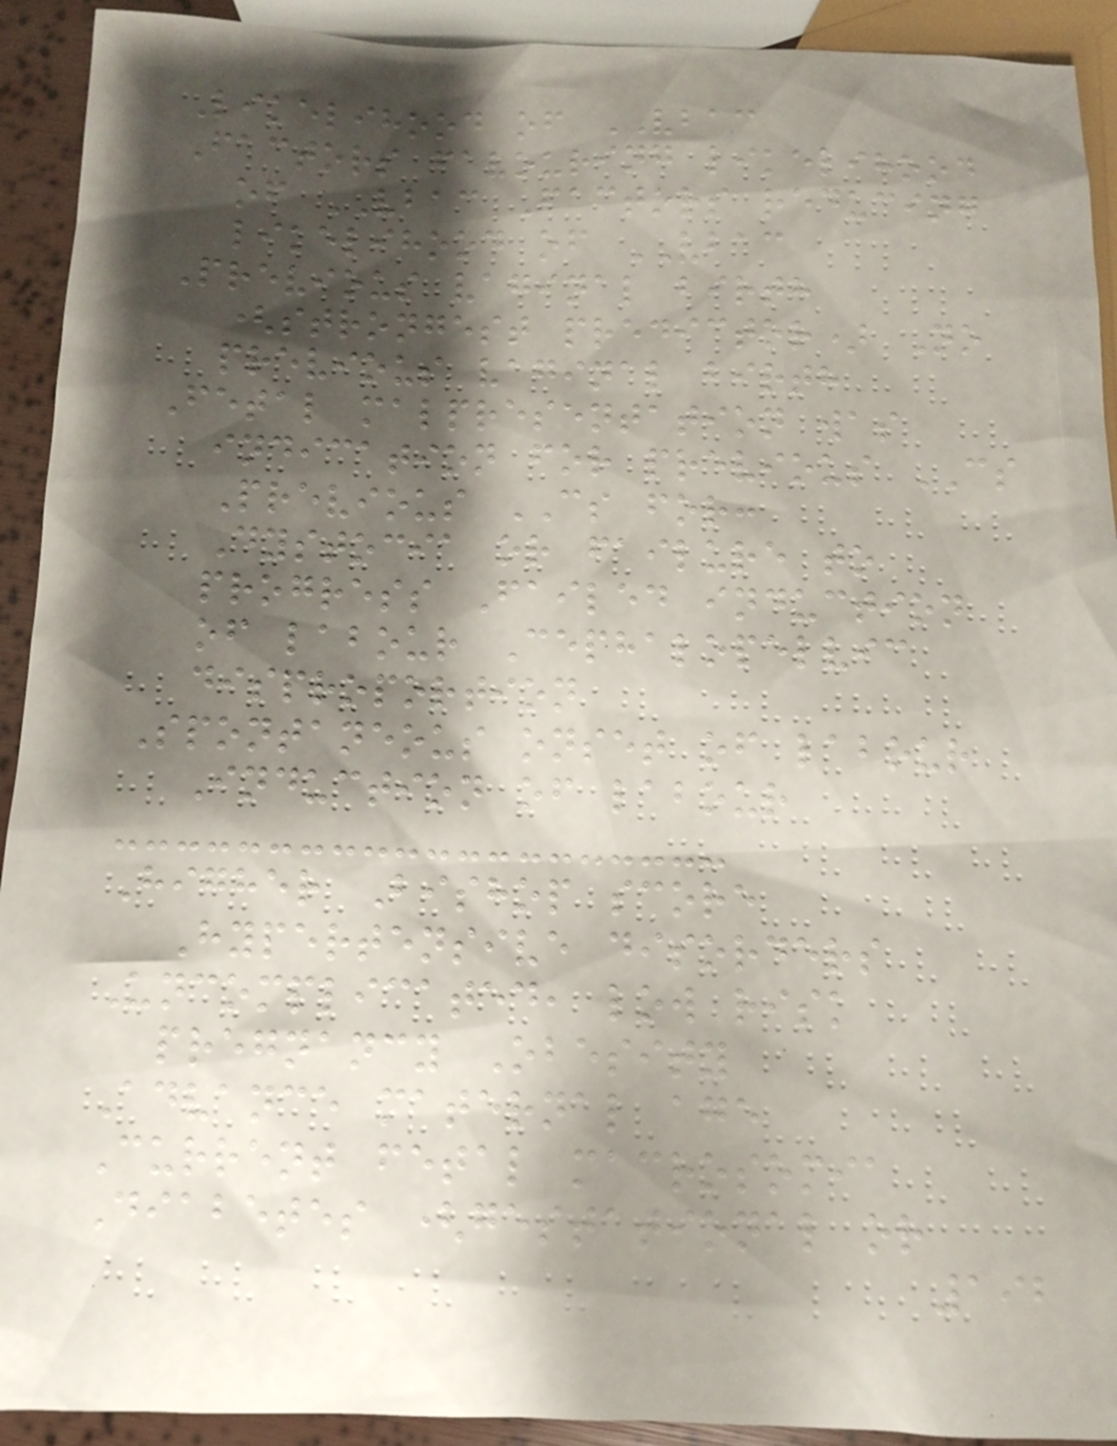Likelihood of VBAC
Factors favouring likelihood
of VBAC Factors reducing
likelihood of VBAC
Previous vaginal birth
(strongest predictor) No
previous vaginal birth
Fetal malpresentation was
indication for previous CS
Previous CS for:
Dystocia or failure to
progress Failed induction
of labour Cephalopelvic
disproportion
Spontaneous onset of labour
Induction of labour
Higher Bishop score
Hypertensive disorders
Uncomplicated, low risk
pregnancy Obesity
Advance maternal age
Current fetal macrosomia
Diabetes (gestational or
192
